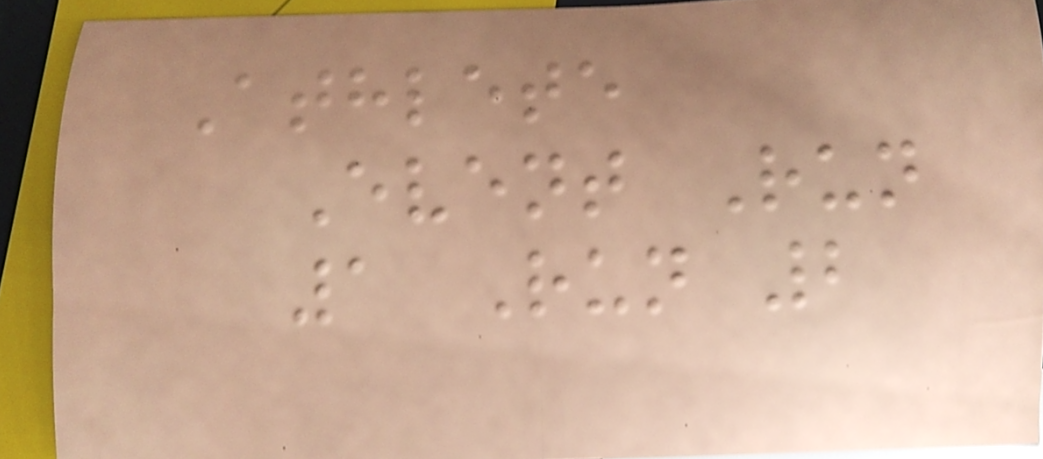Athlete
Event Run
1 Run 2
